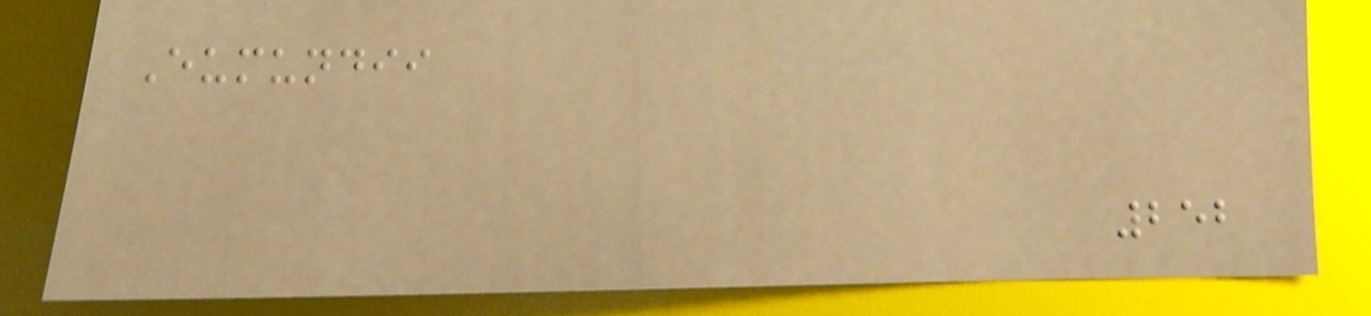Eumundii
252
